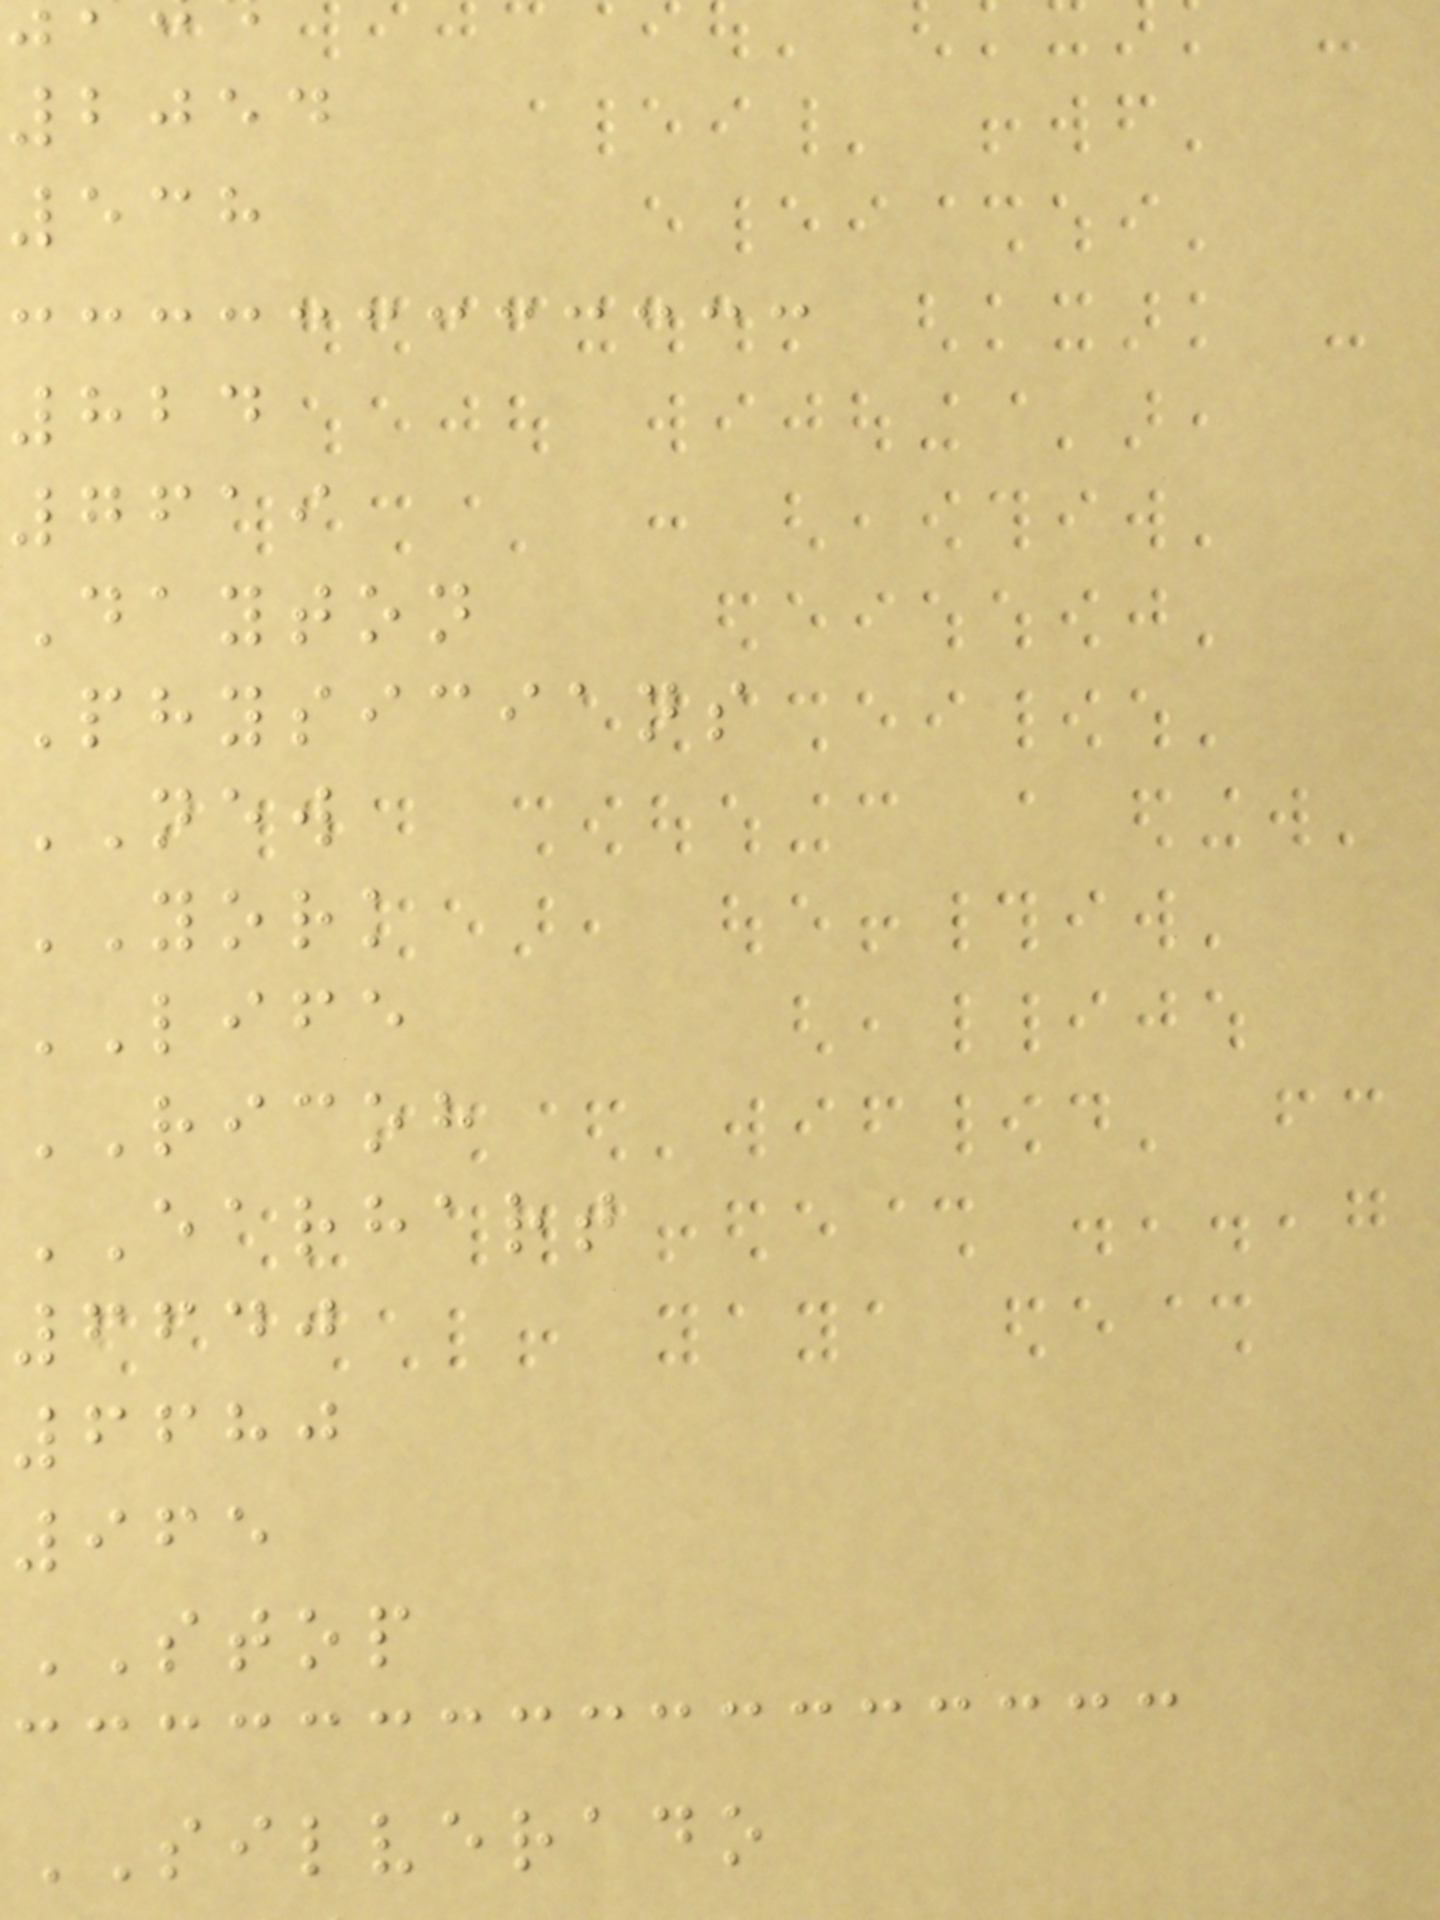2054
538
824
7619
Dayton
Physicians
NEW
YORK
LIFE
RICOH
EARHART
6640
6680
965
STOP
SILVERADO
